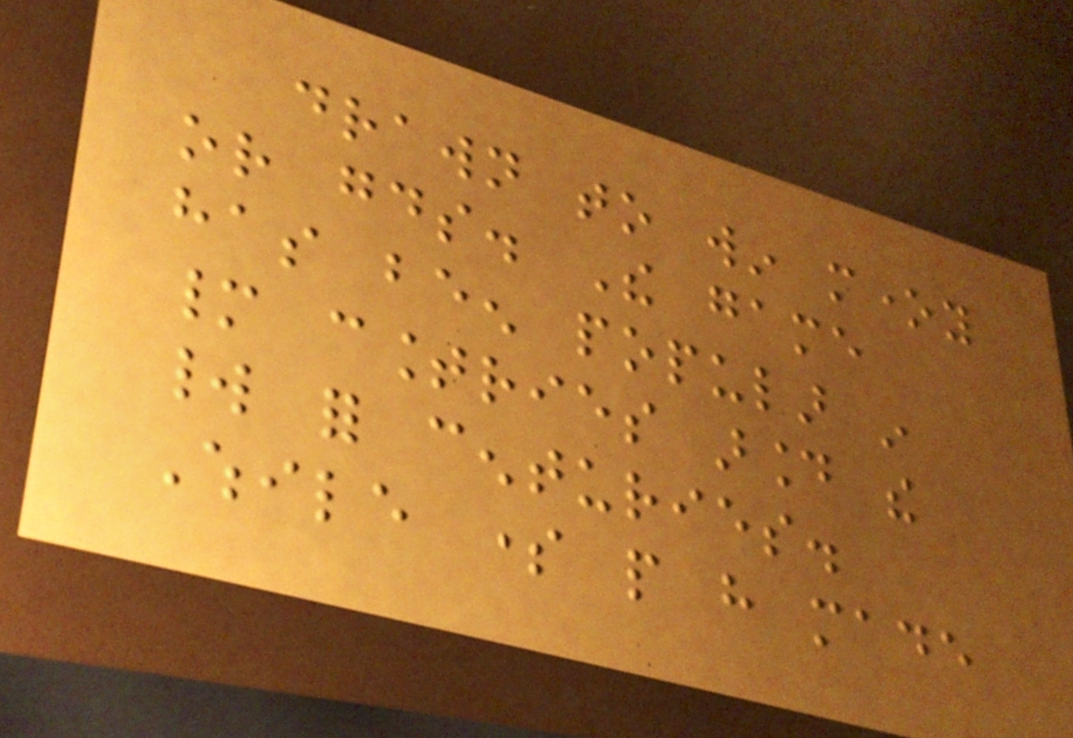drawn to win money
or goods. The game
has been popular in
many countries around the
world for centuries.
While some people have made
